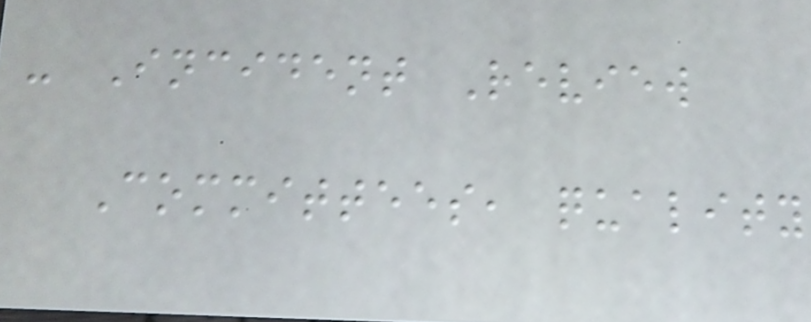- Incident Review
Committees, quality
